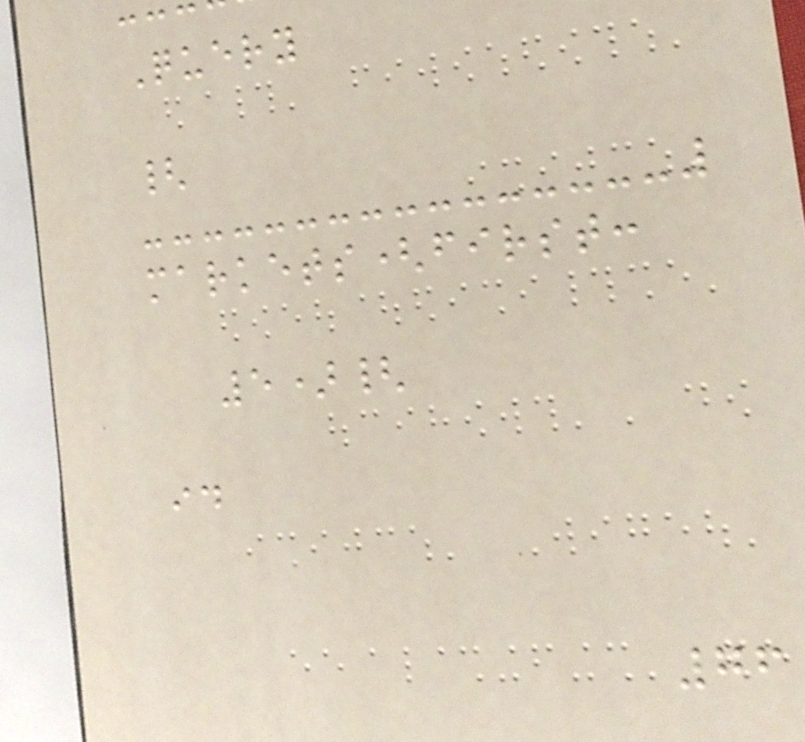Query
{
markets(first:
5){
id
76
